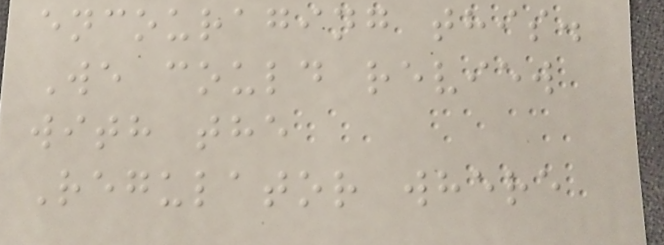encouraging this.
We could review
with the
Regulator where
